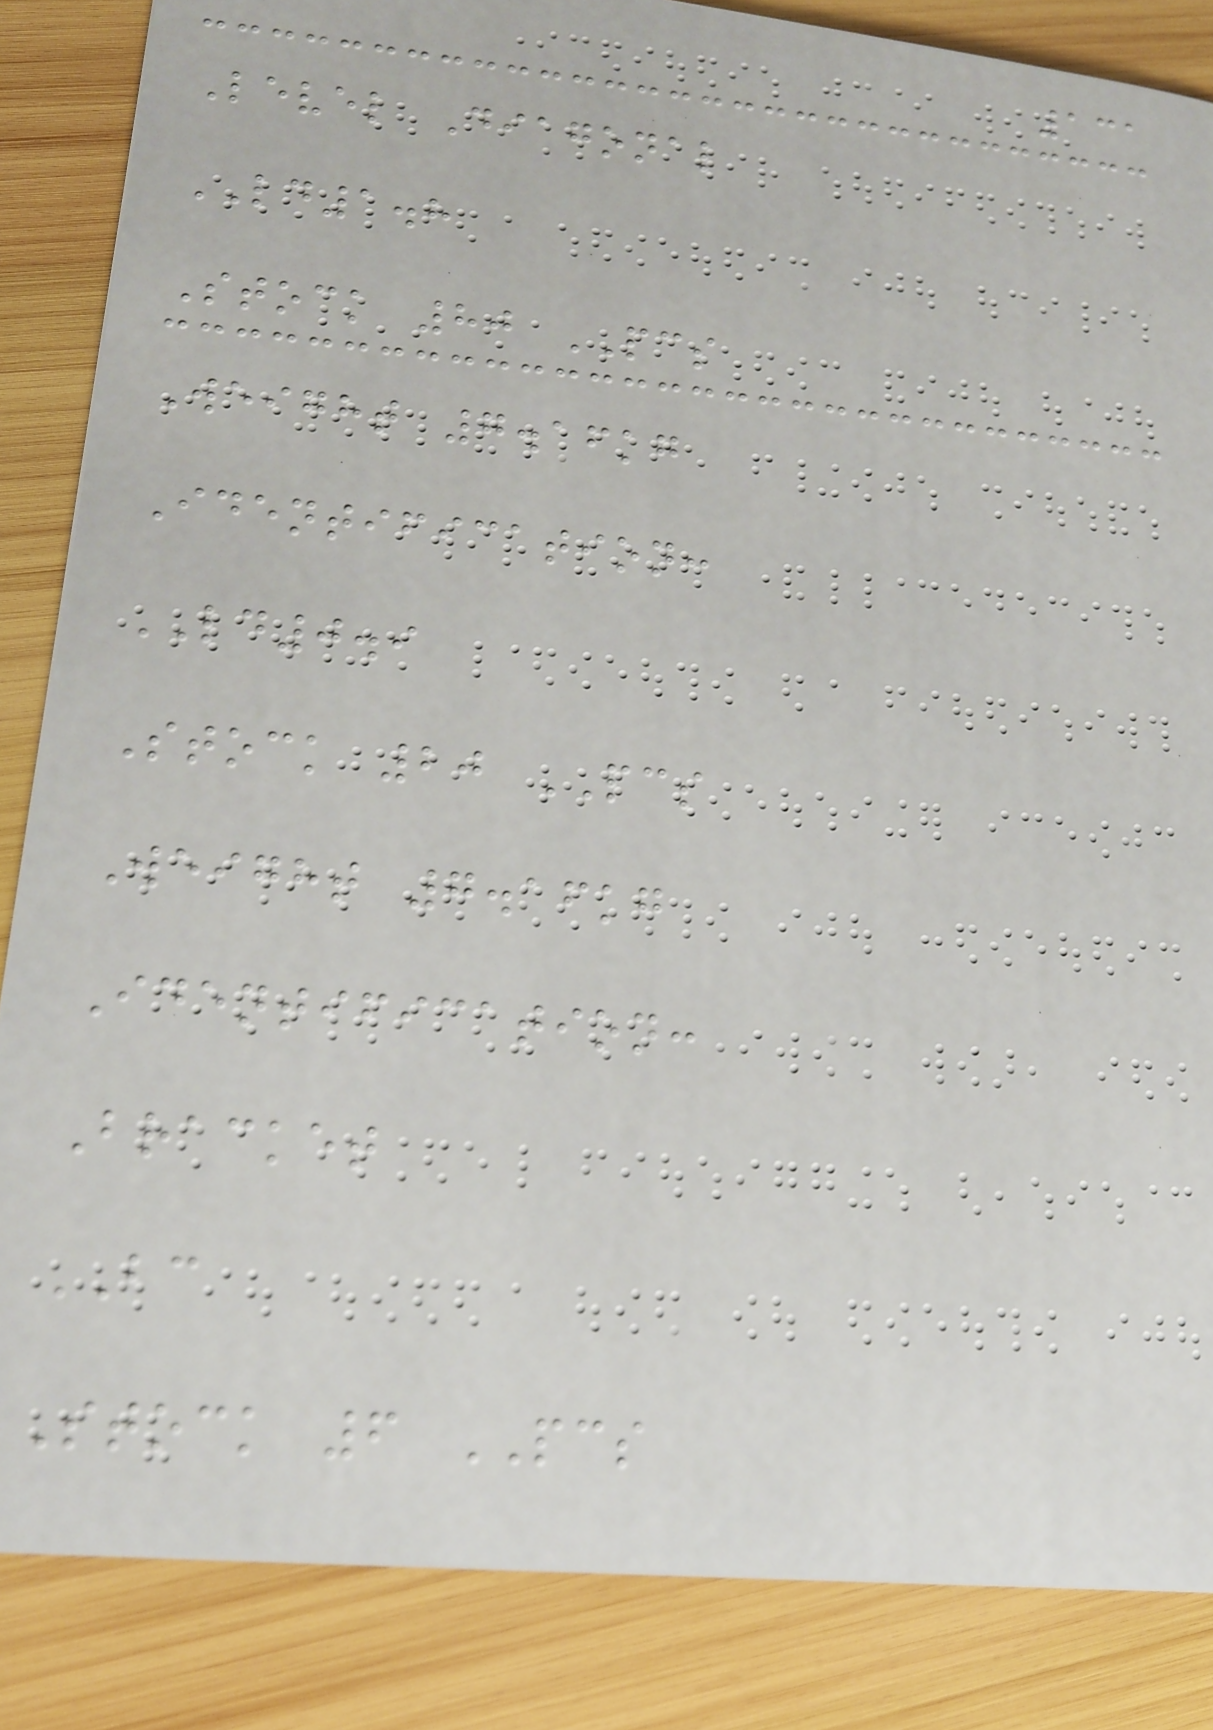131
Level Diagonal
LD1.8
Stock 80 PCS
Weight 7.16kg
Identification:
LD0.9
Stock 20 PCS
Weight 7.16kg
Identification:
Bracket
BC
Stock 6 PCS
